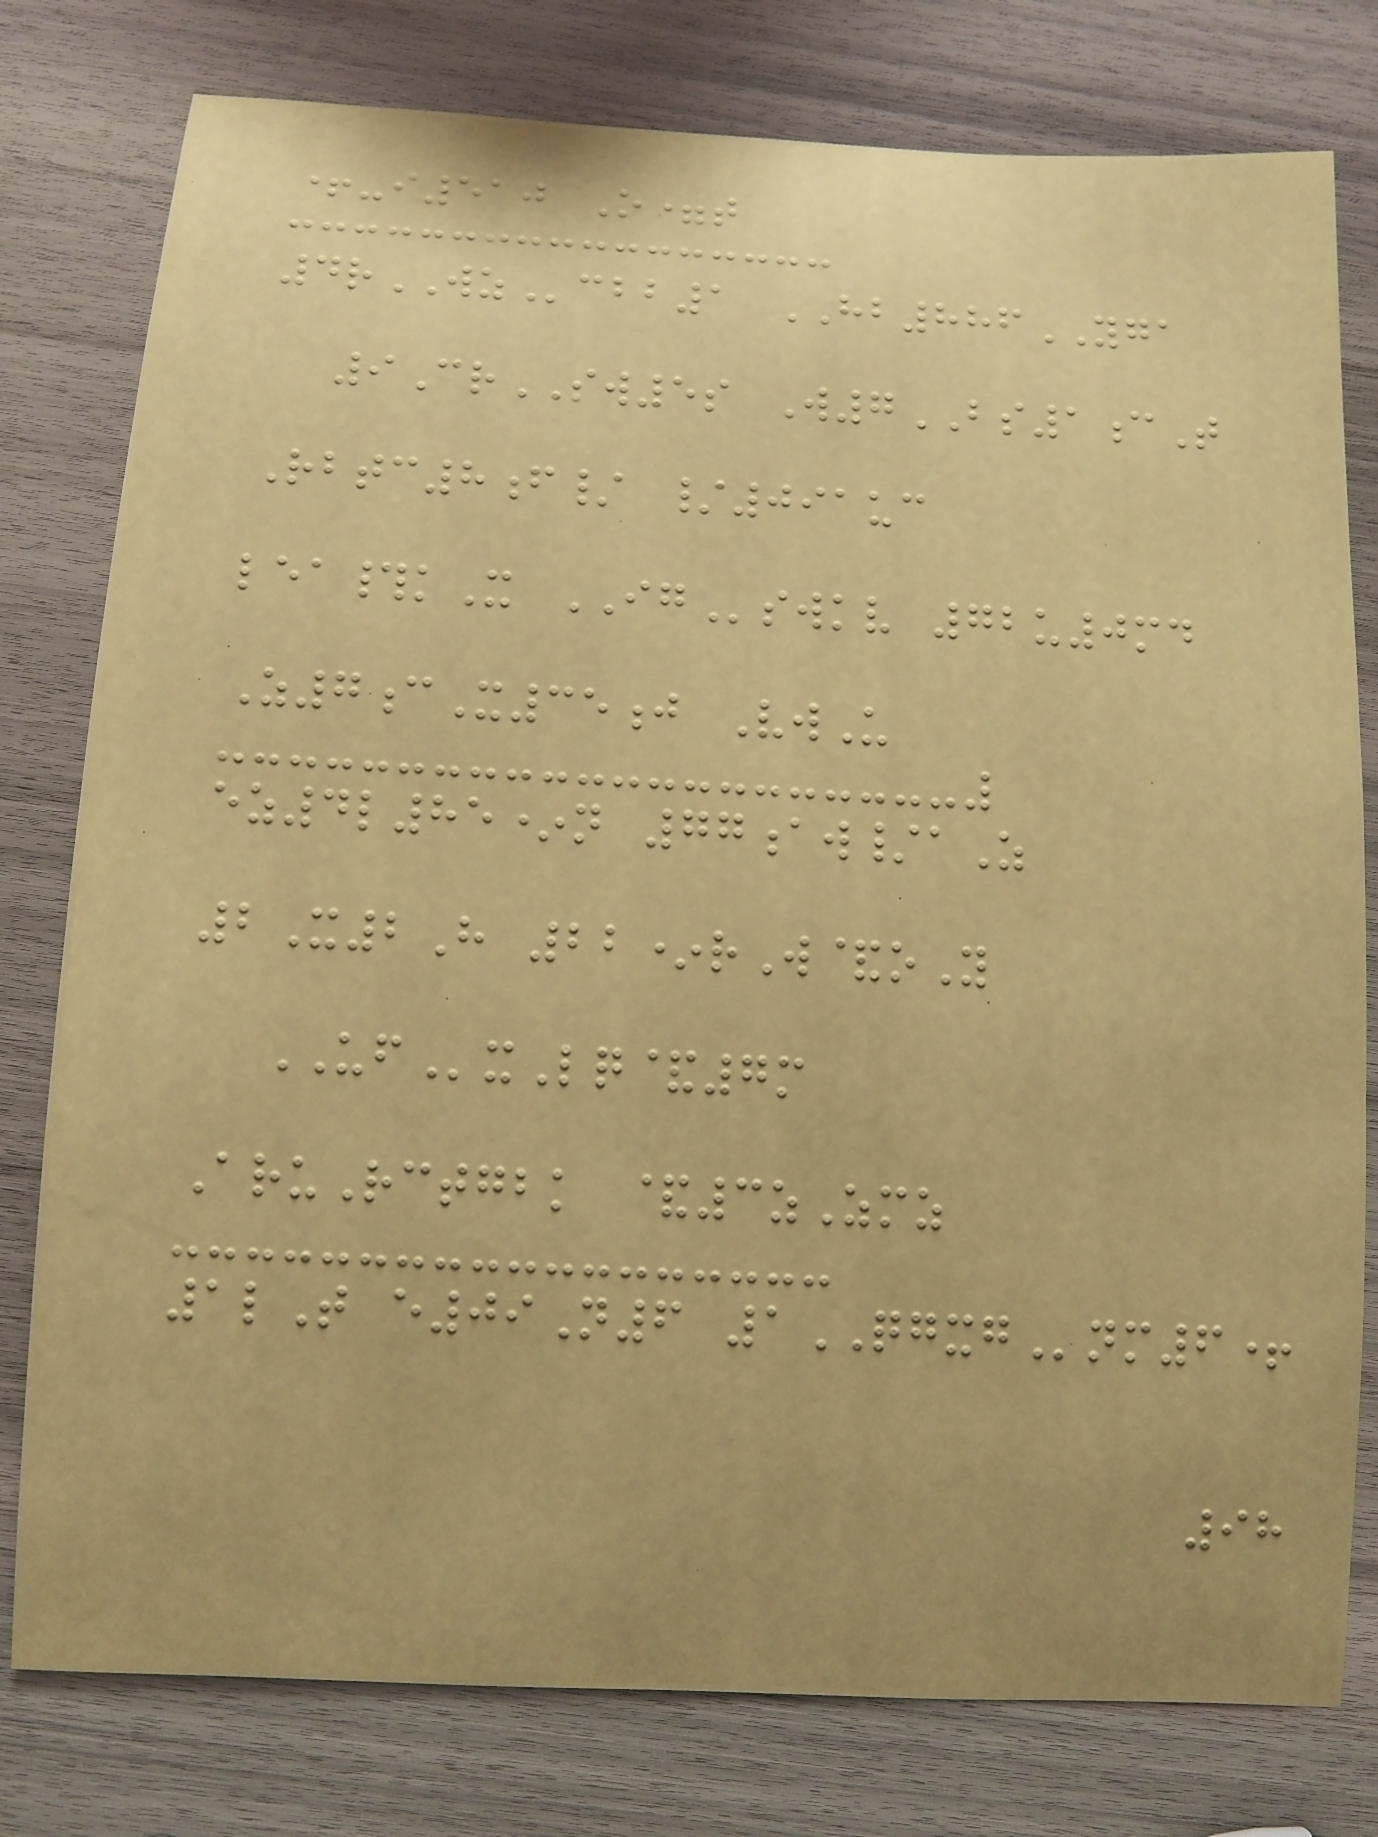+-i510 O=t
4rWZcbb1 HB886YGA
9CrSW5s W7BS1cT
Rbtc8f/ /091uc
lea#kX IGswkv 72u0md
Z7cX35j VwU
ez4l85*n 77aw/aZ
2X2H 22*rW&oY
UFxLq&7m
AruRctgbk &3zZmz
1lT e09N6 1QGXGnm6+
98
